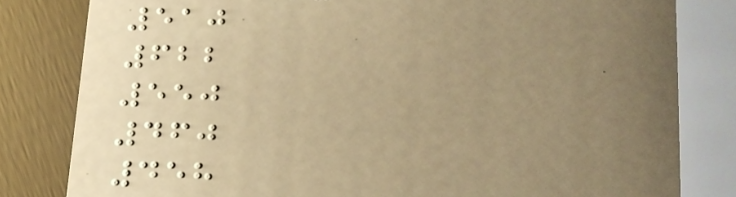510
622
550
460
458
